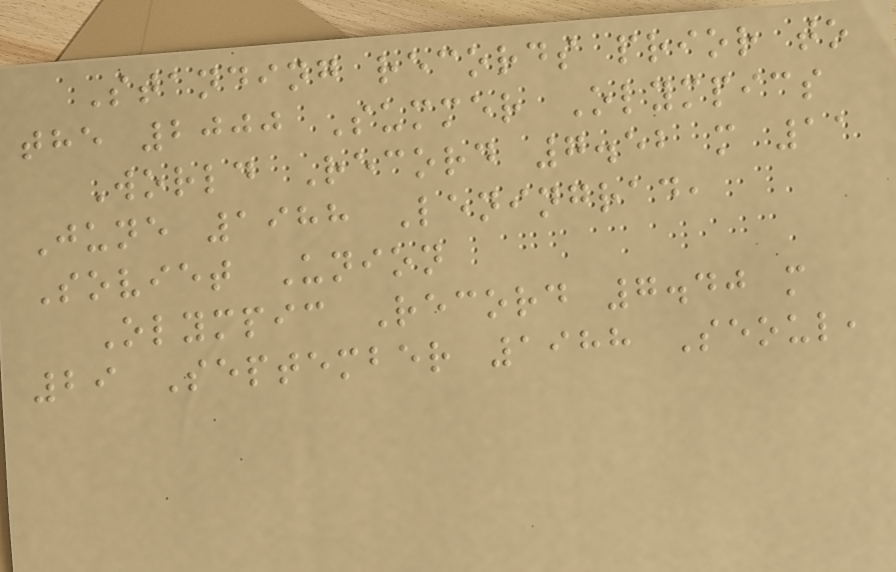Standing records prior to
the 2000 Summer Olympics
World Record 7.52 m 11
June 1988 Leningrad,
Soviet Union
Olympic Record 7.40 m
29 September 1988 Seoul,
